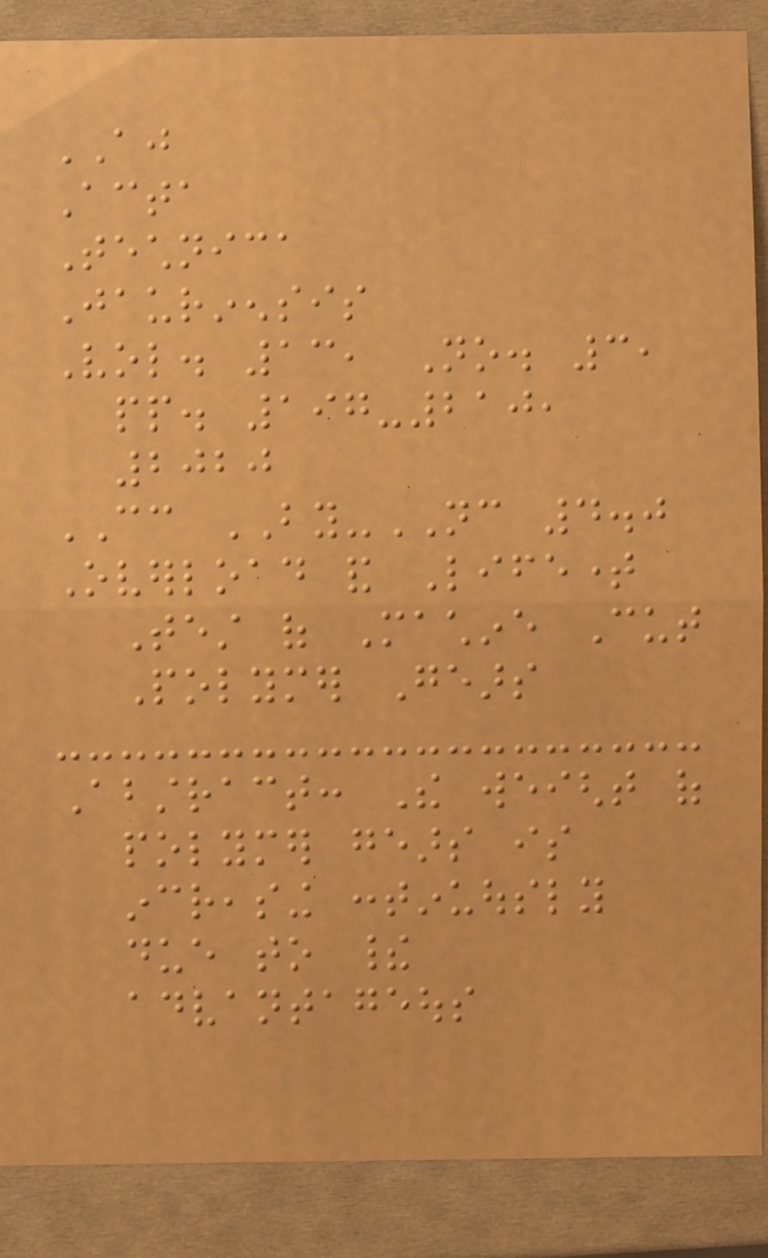AJ
Acta
Technica
Jaurinensis
Vol. 13, No. 3,
pp. 197-210,
2020
CC BY-NC 4.0
Overload and Lifetime
Test of Machine Cut
Polymer Gears
Abstract: The weight of
polymer gears is
increasing continuously
due to their
advantageous
